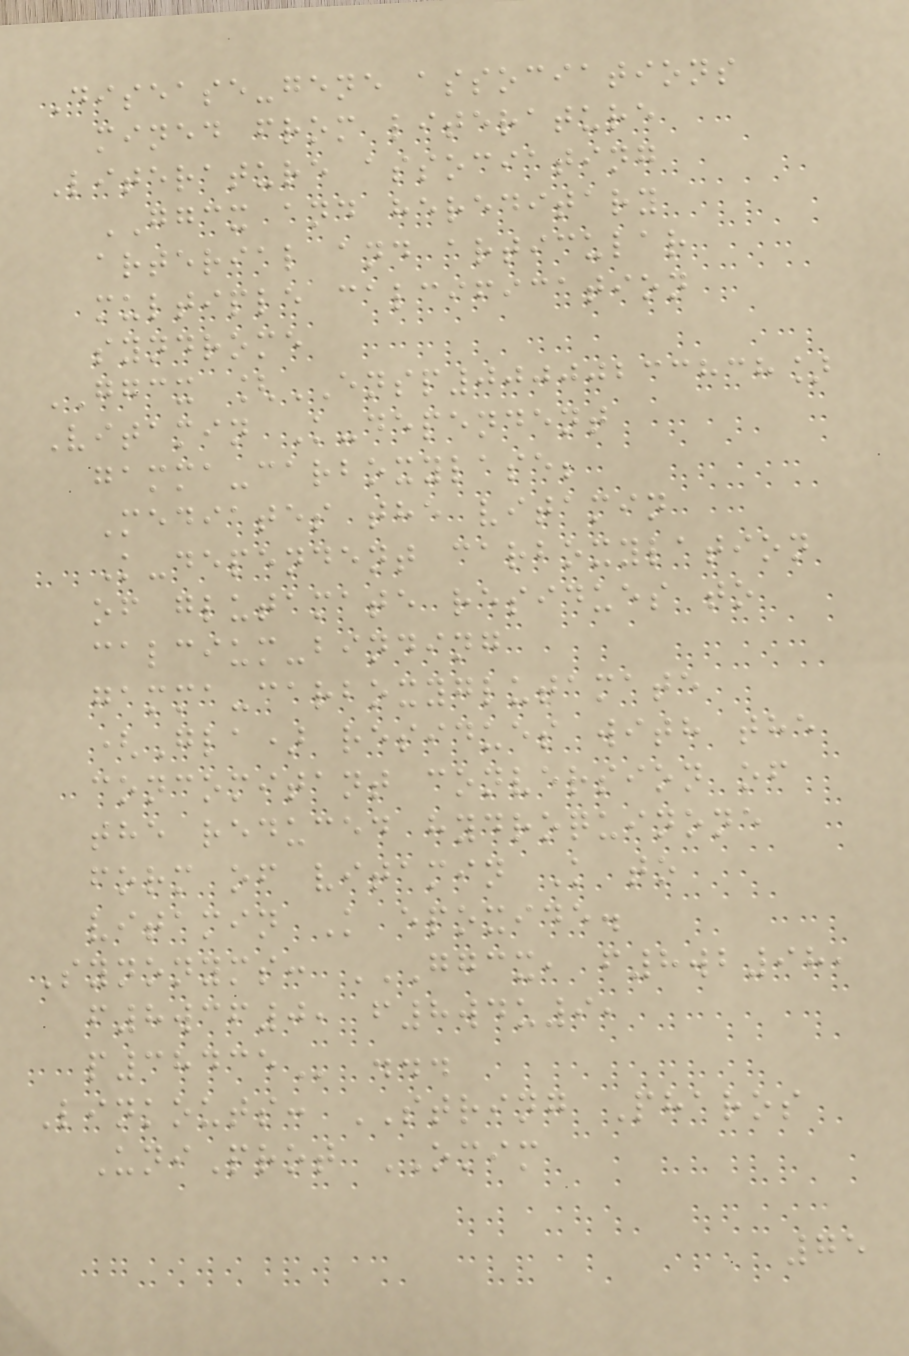Disease-gene associations
mined from literature
Literature associating
GGCX and hereditary
arterial and articular
multiple calcification
syndrome
GGCX [ENSP00000233838]
Vitamin K-dependent
gamma-carboxylase;
Mediates the vitamin
K-dependent carboxylation
of glutamate residues to
calcium-binding
gamma-carboxyglutamate
(Gla) residues with the
concomitant conversion of
the reduced hydroquinone
form of vitamin K to
vitamin K epoxide.
Synonyms: GGCX, F8WB98,
F8WCF0, F8WDU9,
P38435 ...
Linkouts: STRING Pharos
UniProt OMIM
75
